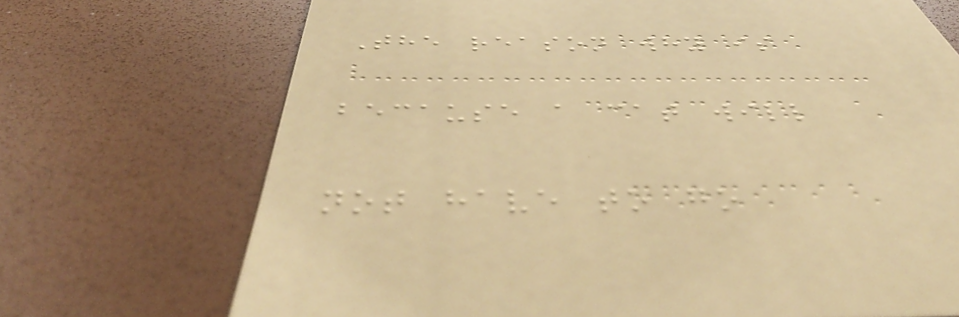The reason why is
because a cat will
not have to go
